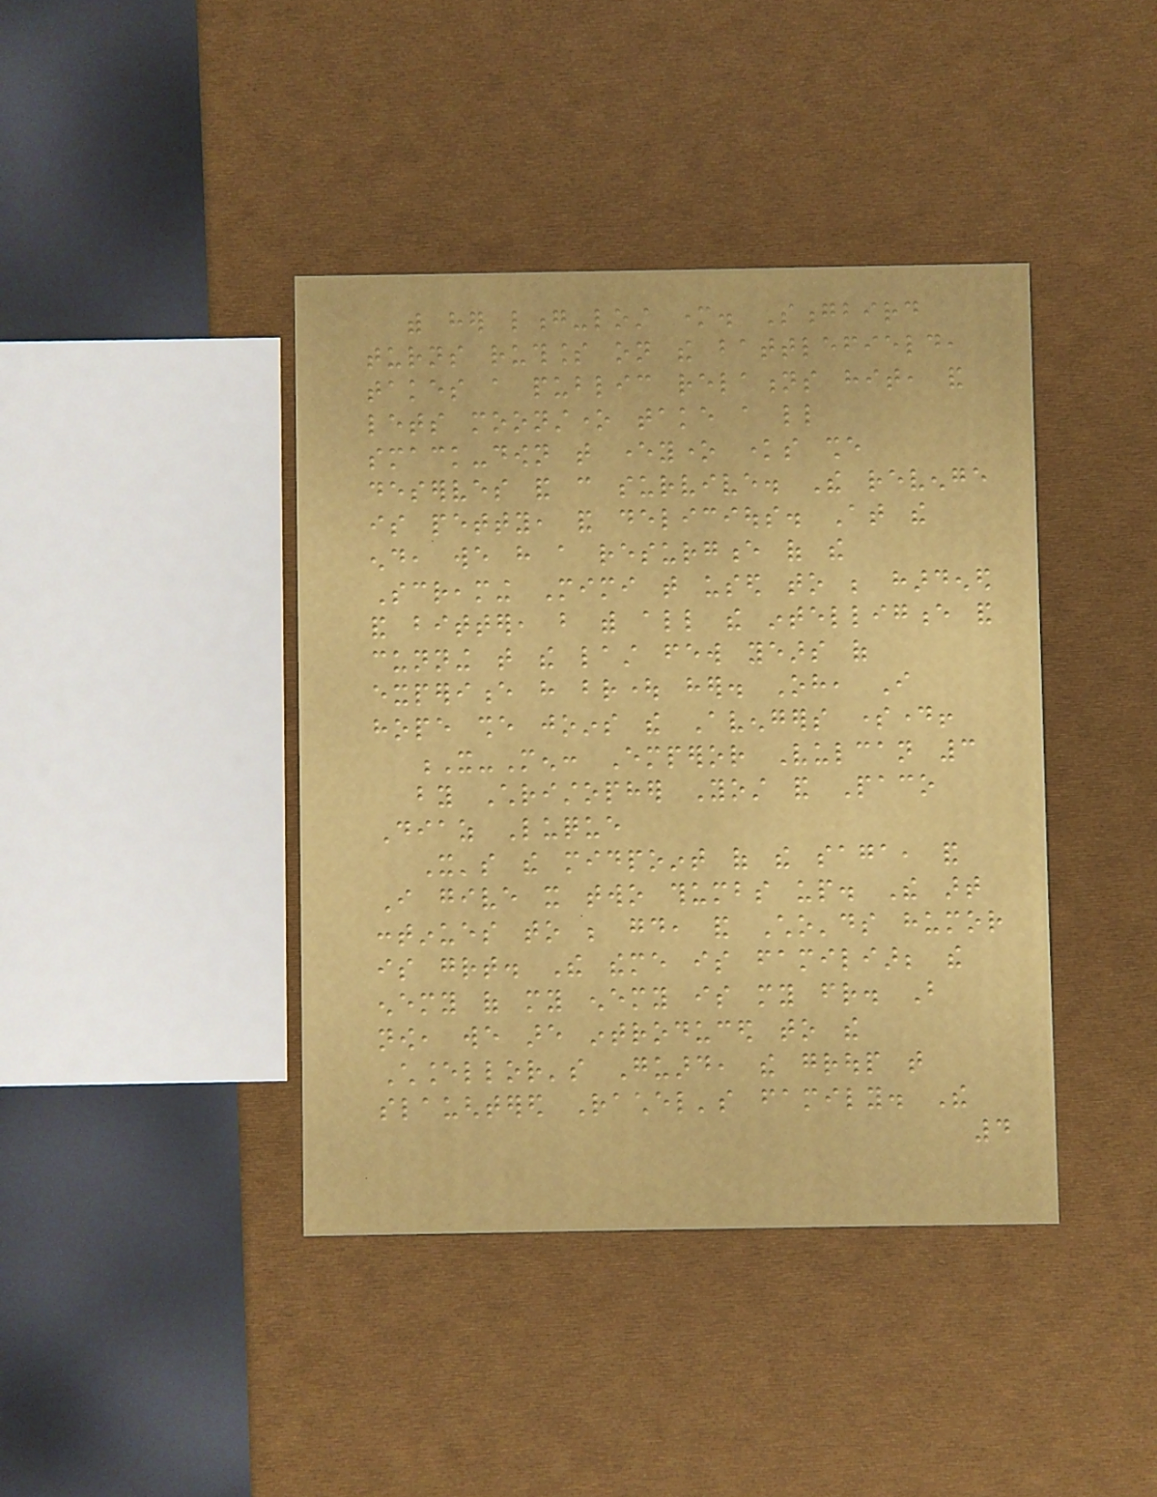with her long-lost mother. Songbird
turns ruthless on the battlefield,
takes a public relations hit, and
lets moonstone take a little
smack-down that everyone knows she
deserves and can survive. The revenge
is petty, and delicious. At the
end, we have a resurgence of the
Screaming Mimi that used to be hardened
and bitter, but with all the intelligence and
cunning that the last few years of
experience have brought her. Oh, I
hope she joins the Avengers someday!
X-Men: Emperor Vulcan 3
by Christopher Yost and Paco
Diaz Luque
It's the midpoint of the saga, and
I give it two thumbs up. The art
continues to be good, and Cho'ds humor
is great. The theme is familiar; the
enemy of my enemy is my friend. But
now, we are introduced to the
Chancellor's Guard, the group that
slaughtered Rachel's family. The
4
